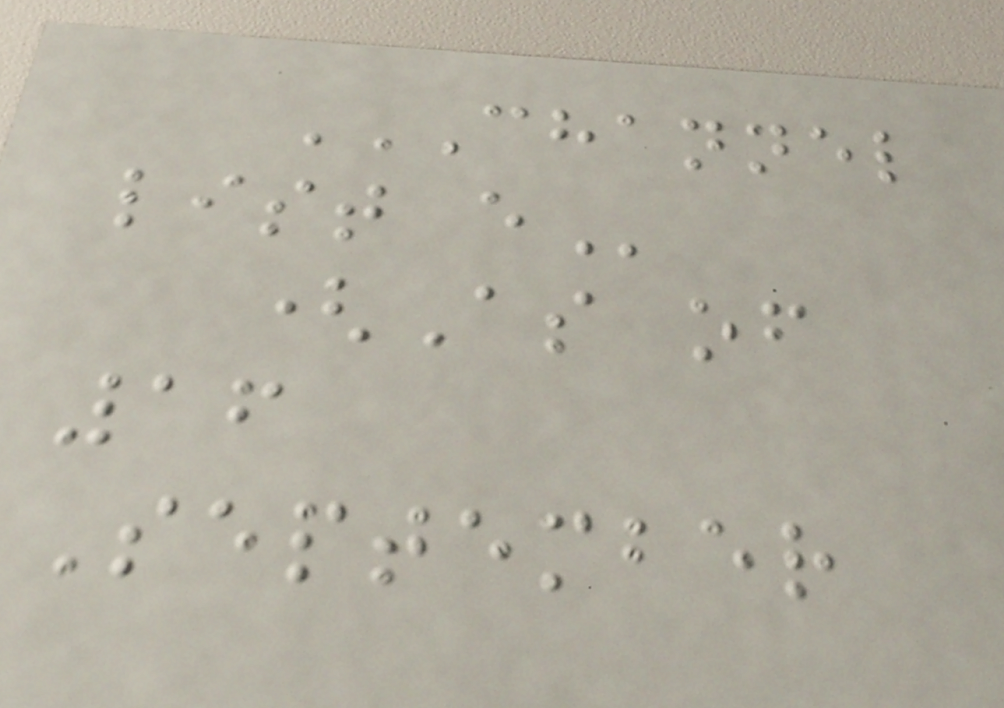CHANNEL
LIST E
(As of
16
September
